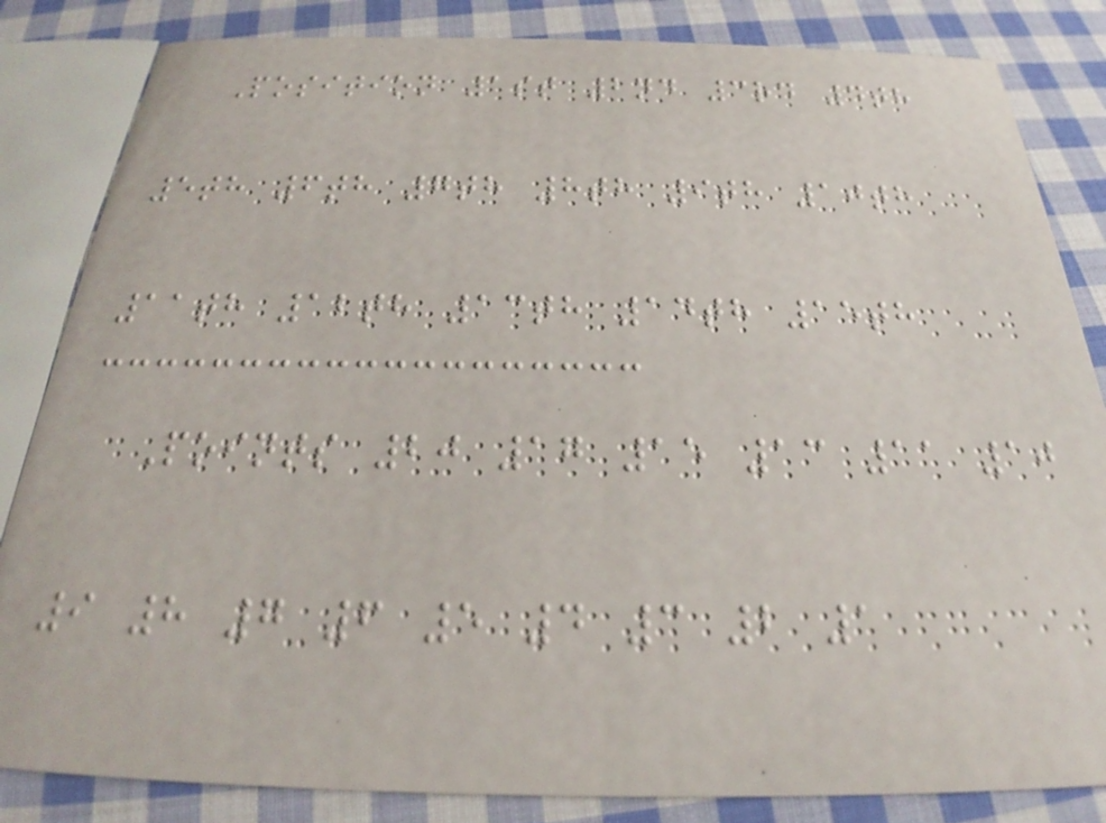Position 1st 2nd 3rd 4th
5th 6th 7th 8th 9th 10th
11th 12th 13th 14th 15th
Points 20 17 15 13 11 10
9 8 7 6 5 4 3 2 1
